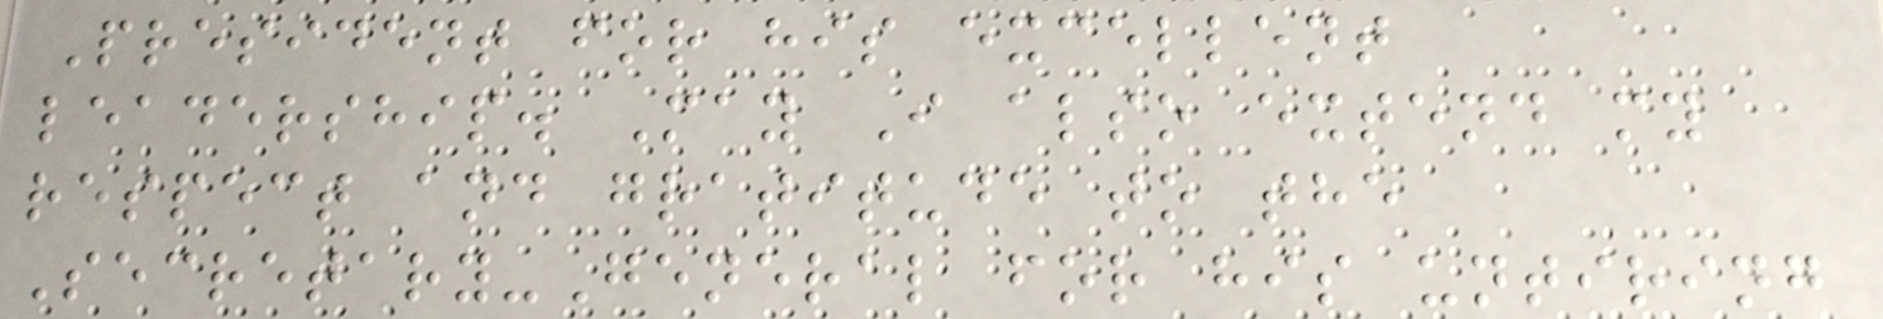President for his excellent
leadership. May I also extend my
respect and gratitude to the
Secretary-General for his untiring
